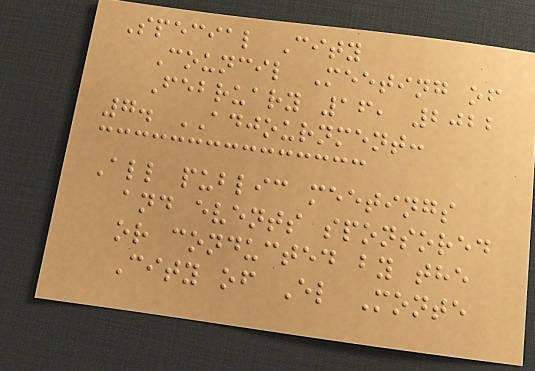Special City
Council Meeting of
February 16, 2022
7. ADJOURNMENT:
All public meetings
and events sponsored
or conducted by the
City of El Monte
